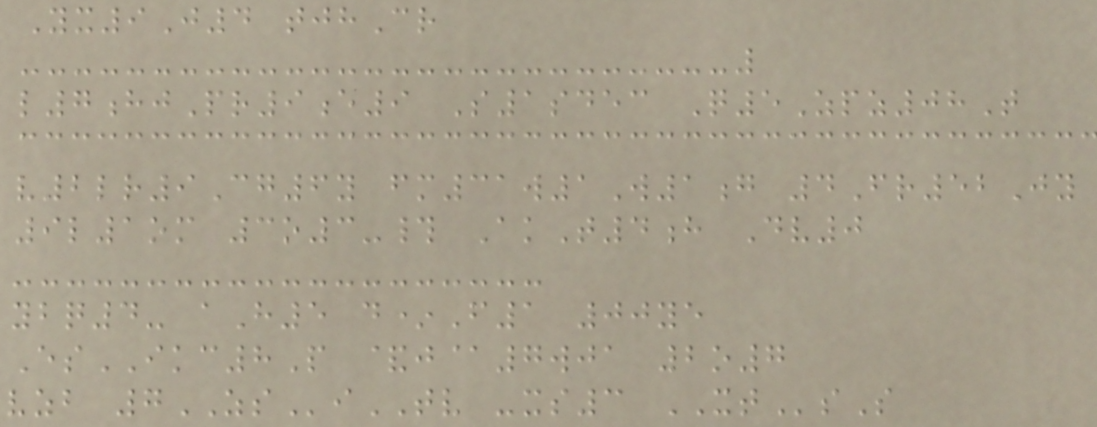Yx9J4 tjhCr
l7hjPr9e9 S1sdec Q5Zpz08T
v2lr9Cg6y fm31w1W1g 4Fr52Jy
9l1om 3o3-# AkT4h Dv0
ybq4- aH5 d*F1 00ye
EsIKC8P &j@7wja 2o7
vzb 7ZSiTV -xs3 XTsS
